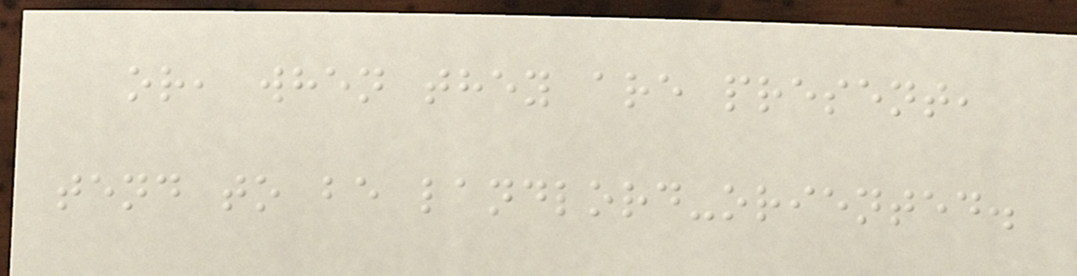or, when they are present,
tend to be landlord-oriented.
